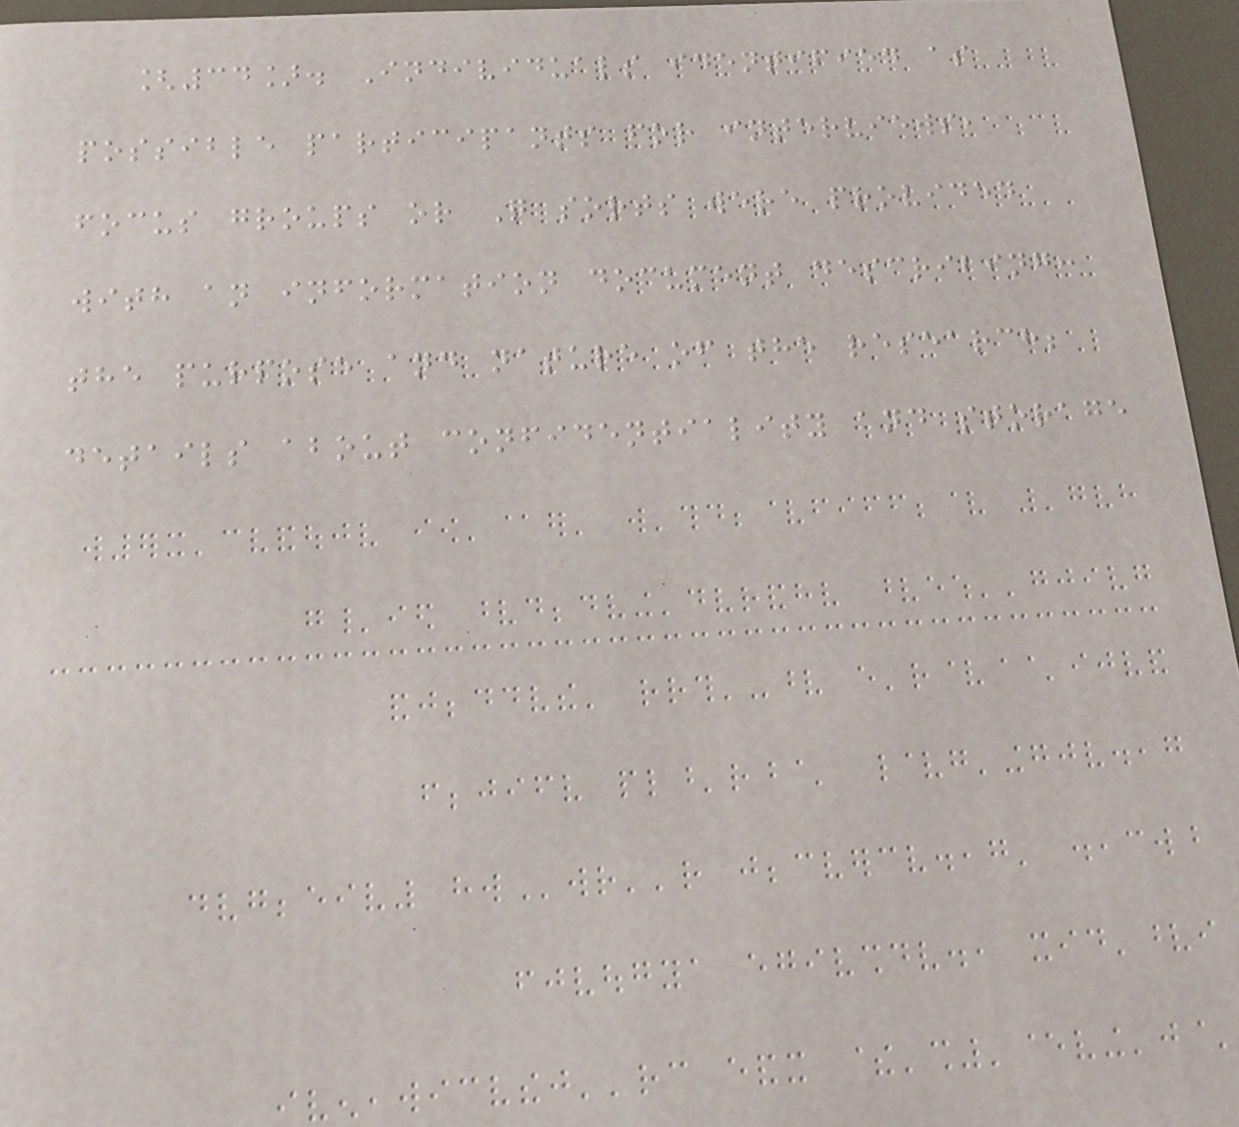[34]. Individuals identified as
possible participants for interviews,
focus groups or Q sorts were provided
with an information document describing:
the purpose and nature of the research;
details about confidentiality and storage
